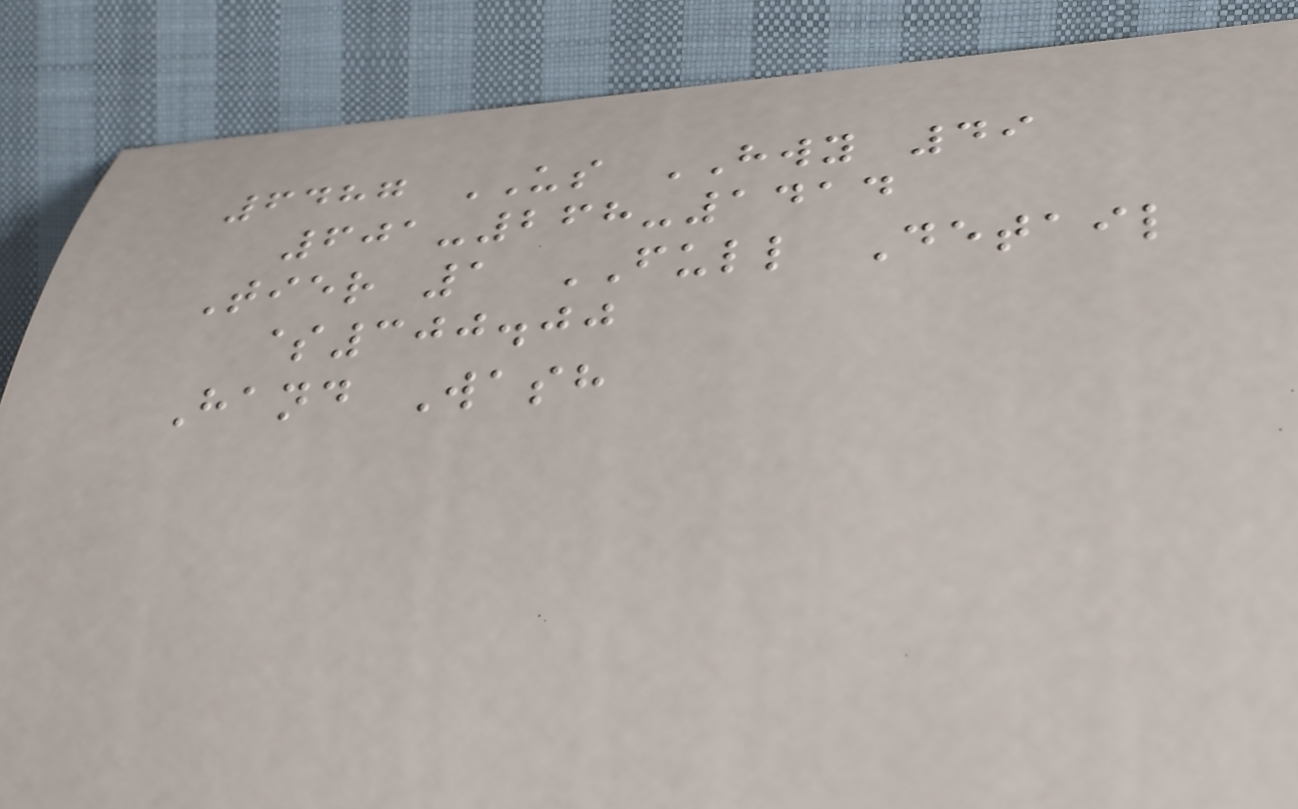6487 US HWY 49
601-268-1414
Tier 1 FULL Detail
$300.00
Hand Wash
